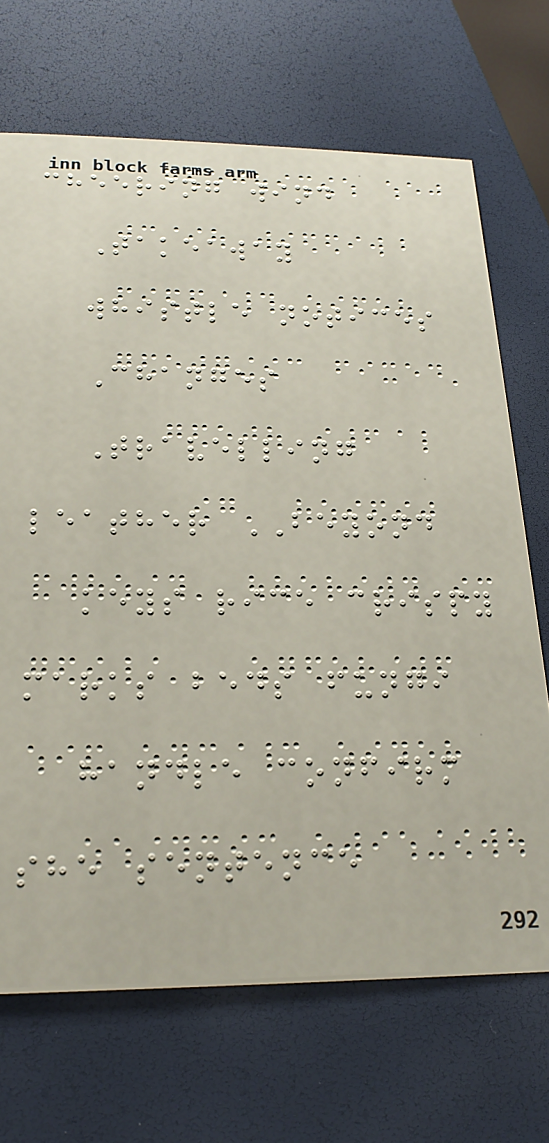cheering wind
Takeaway
whistle notices
Changes
Travelling
leather BEYOND
keys rice crispy
marks beds fungi
handle confirm
she sentence
